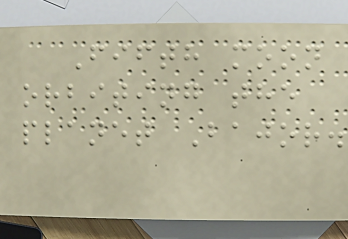Fifth moon
orbiting the
planet Bajor.
